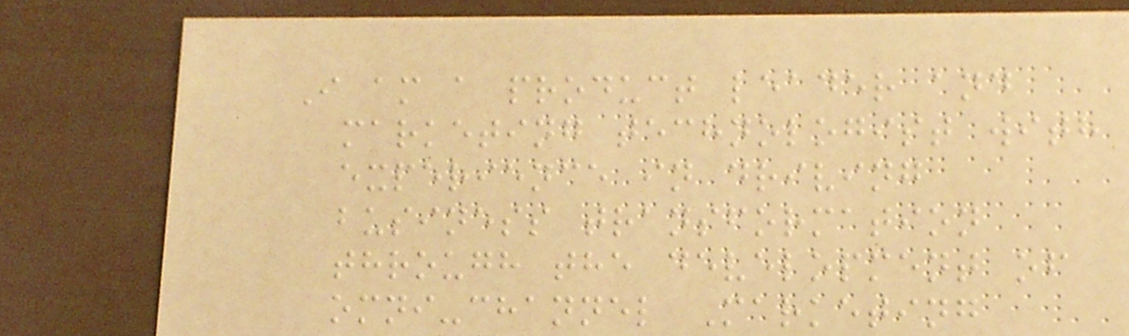I am a product leader and
marketing technologist with
experience in driving
business transformation
through the development of
omni-channel Marketing
